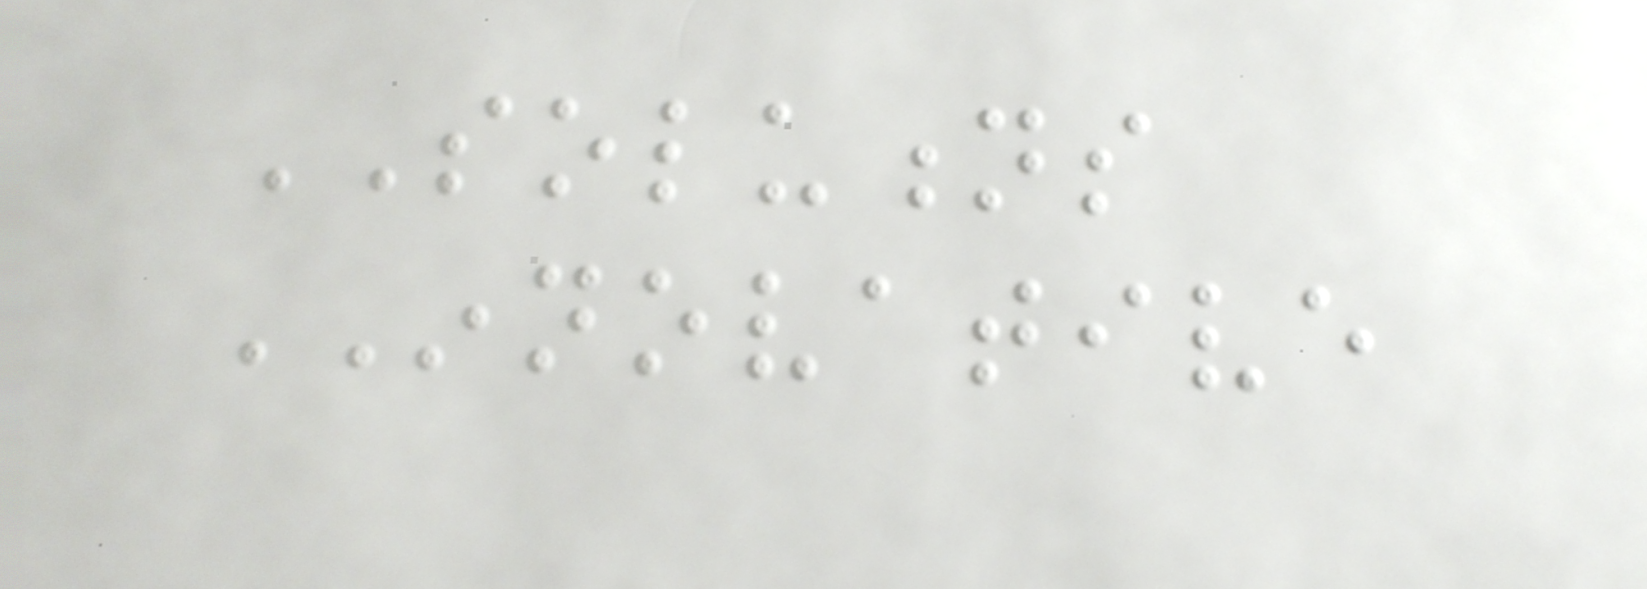SOLUTIONS
INNOVATIVE
